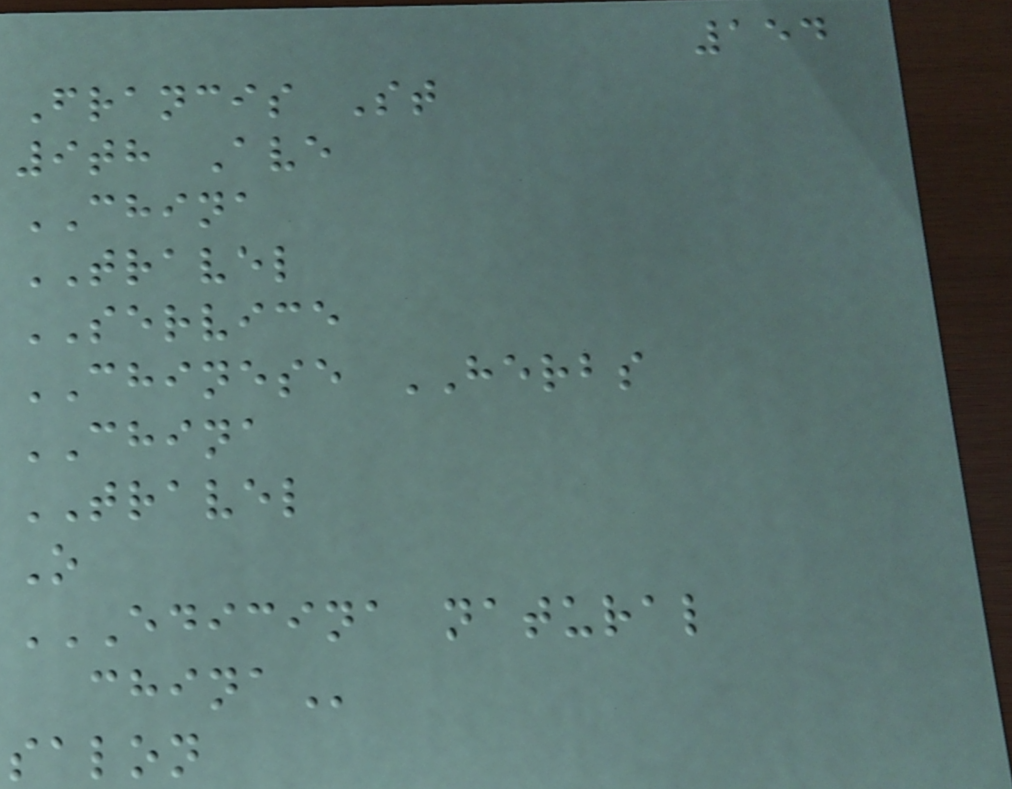154
Francis St
9th Ave
CHINA
TRAVEL
SERVICE
CHINESE HERBS
CHINA
TRAVEL
O
EDICINA NATURAL
CHINA
salon
